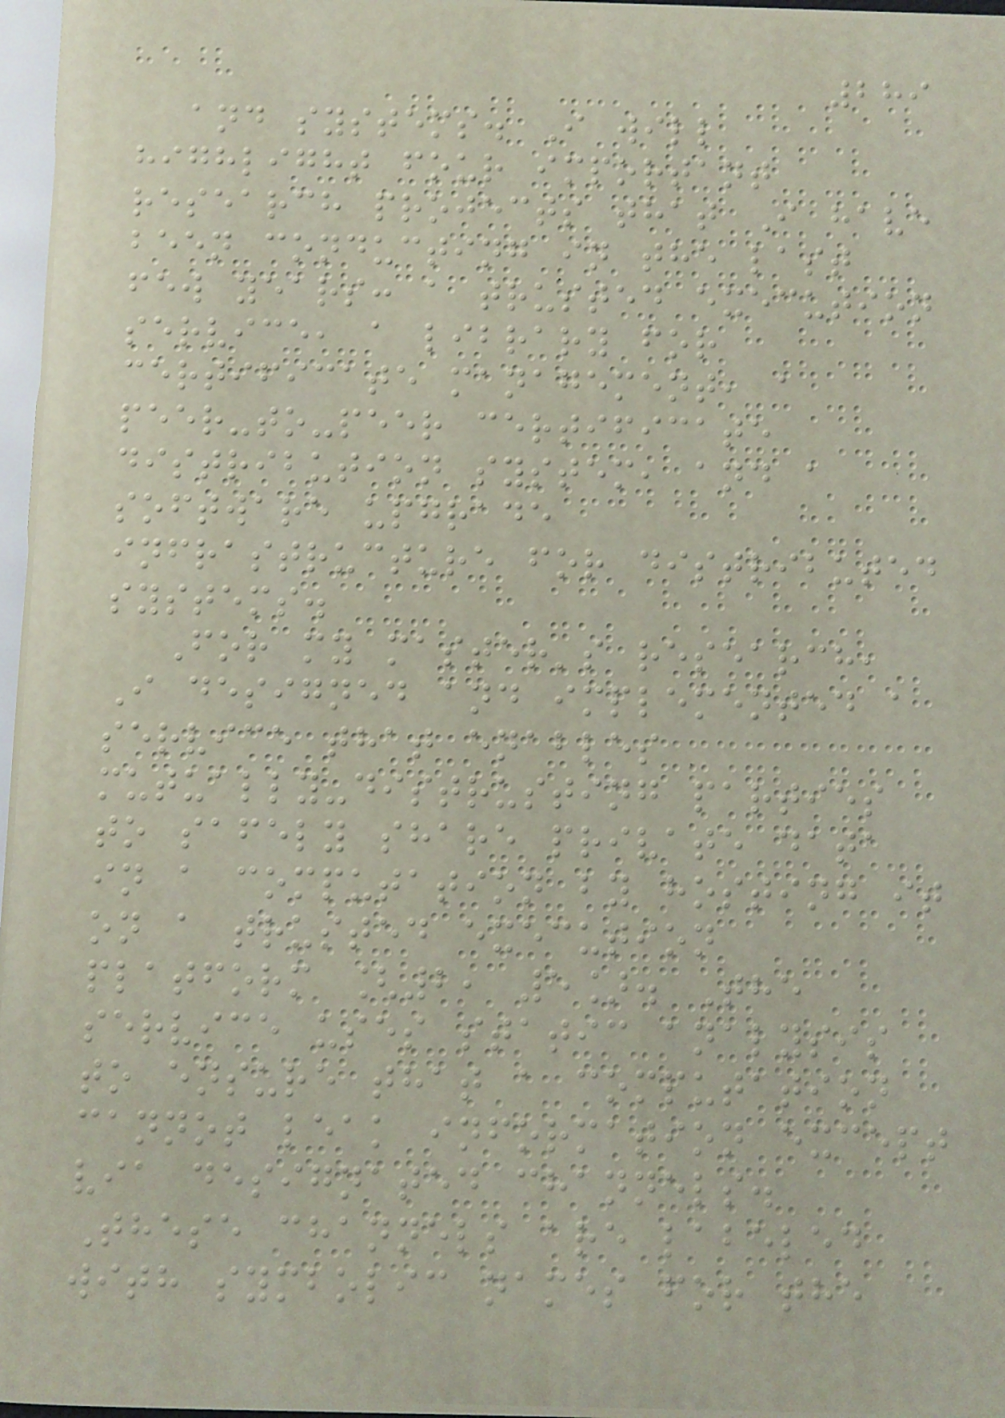289
and systems. I will
highlight four important
research projects that I have
been conducting in the last
few years: a trusted execution
service, a library for
certificate management, a
peer-to-peer certificate
distribution system, and a
software upgrade
infrastructure for distributed
systems.
For my master's research,
I designed and implemented a
service that enables
mutually-distrusting parties
to safely share private data
in a computation by hosting it
on a trusted execution
platform [2, 5]. The
service uses static analysis
to ensure that a computation
cannot leak information except
via designated channels.
These channels are labeled
with symbolic names for the
